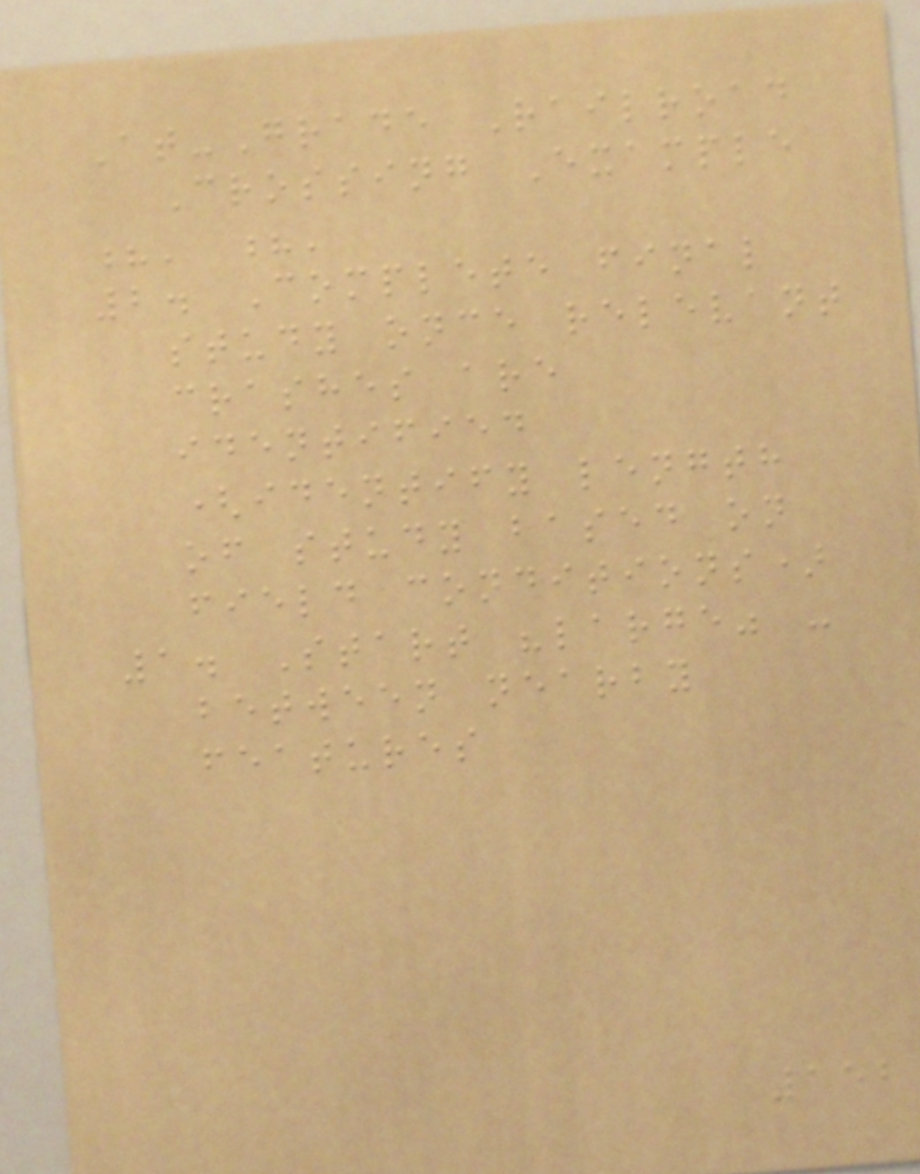At-Grade Railroad
Crossing Example
?' ?'
2. Complete final
study once relevant
crashes are
identified
(identify length
of study based on
field conditions)
1. Start "large" -
between nearby
features
152
